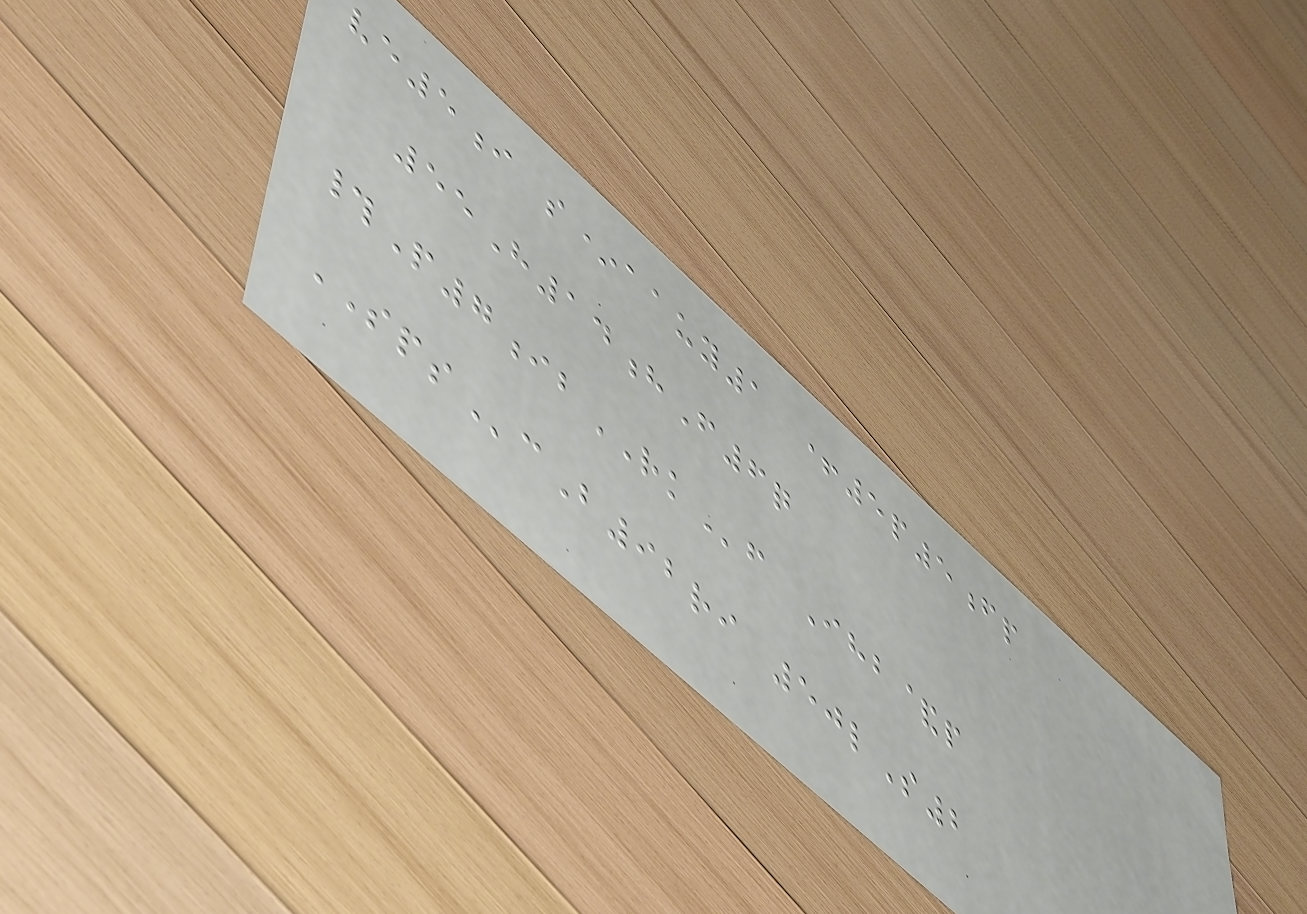ve5i s*aauy1 +5p5fp
55H14hF6q
#P7ibRKf Ihb&p
SPScB92ri 50lS2
